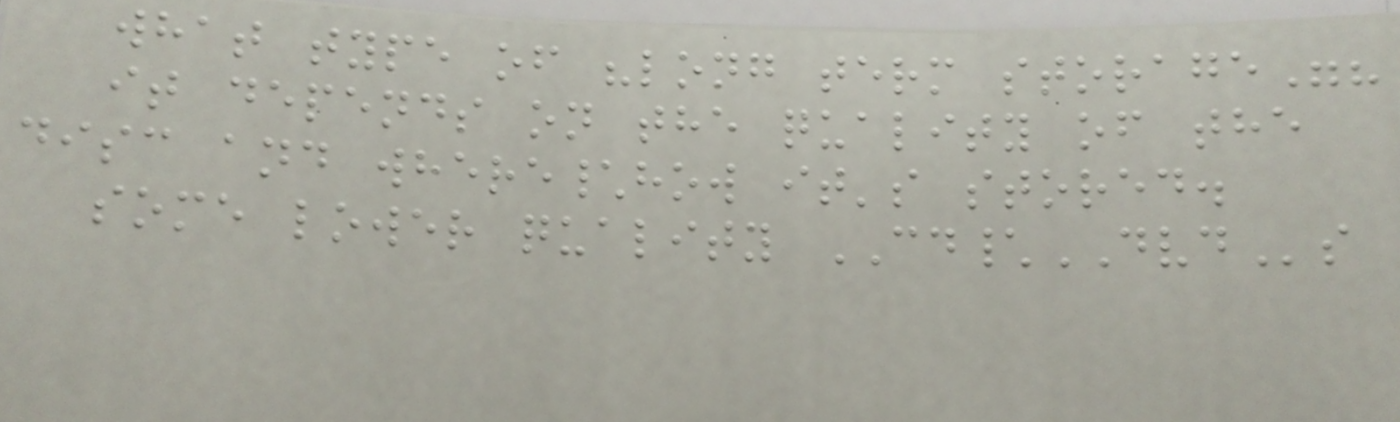what type of "long term storage"?
it depends on the quality of the
disc and where\how it's stored.
some lower quality CD\DVDs
